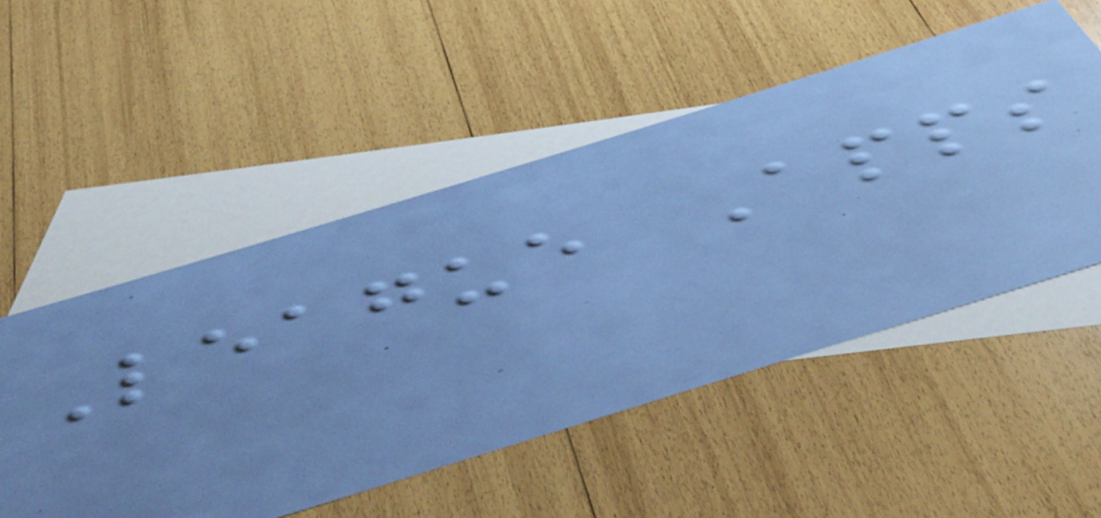League Apps
